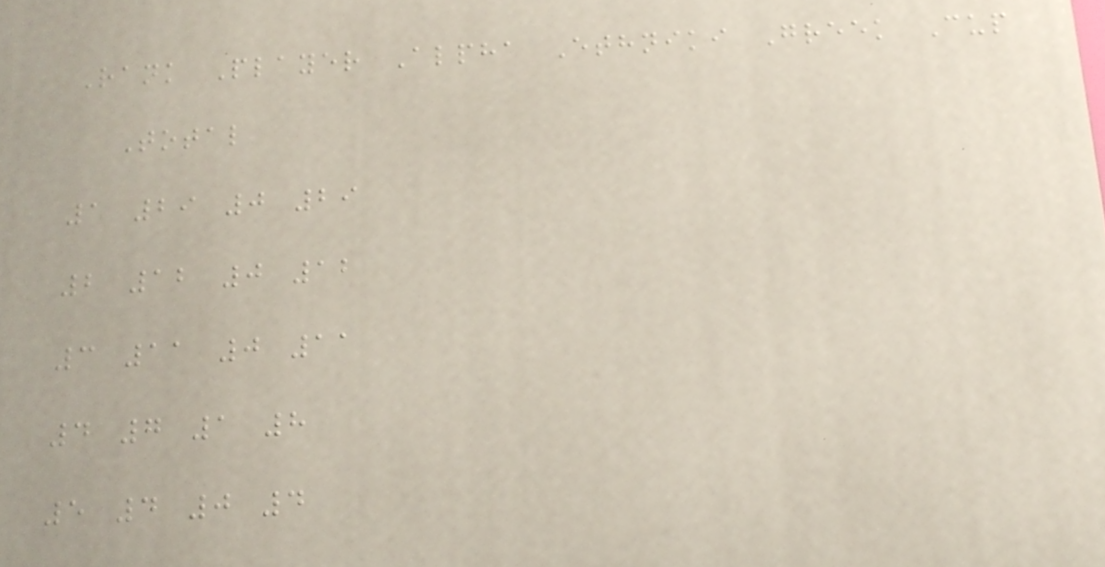Rank Player Alpha Ethniki Greek Cup
Total
1 29 0 29
2 12 0 12
3 11 0 11
4 7 1 8
5 4 0 4
